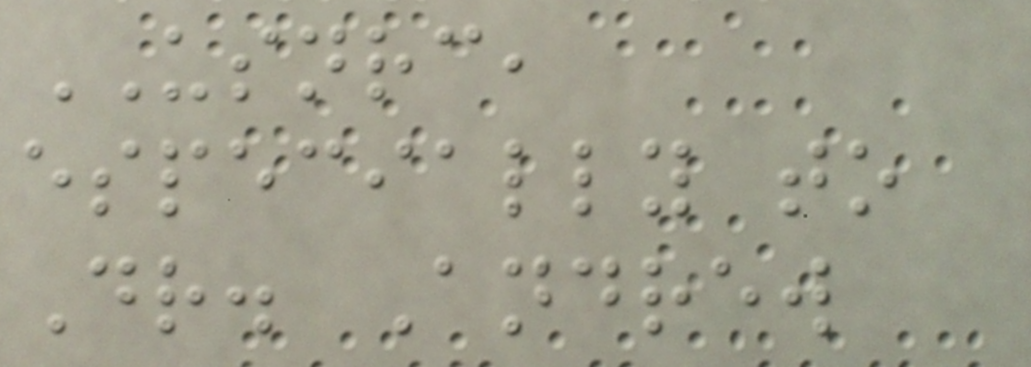USNRC,
especially to
Dr. Andrew
